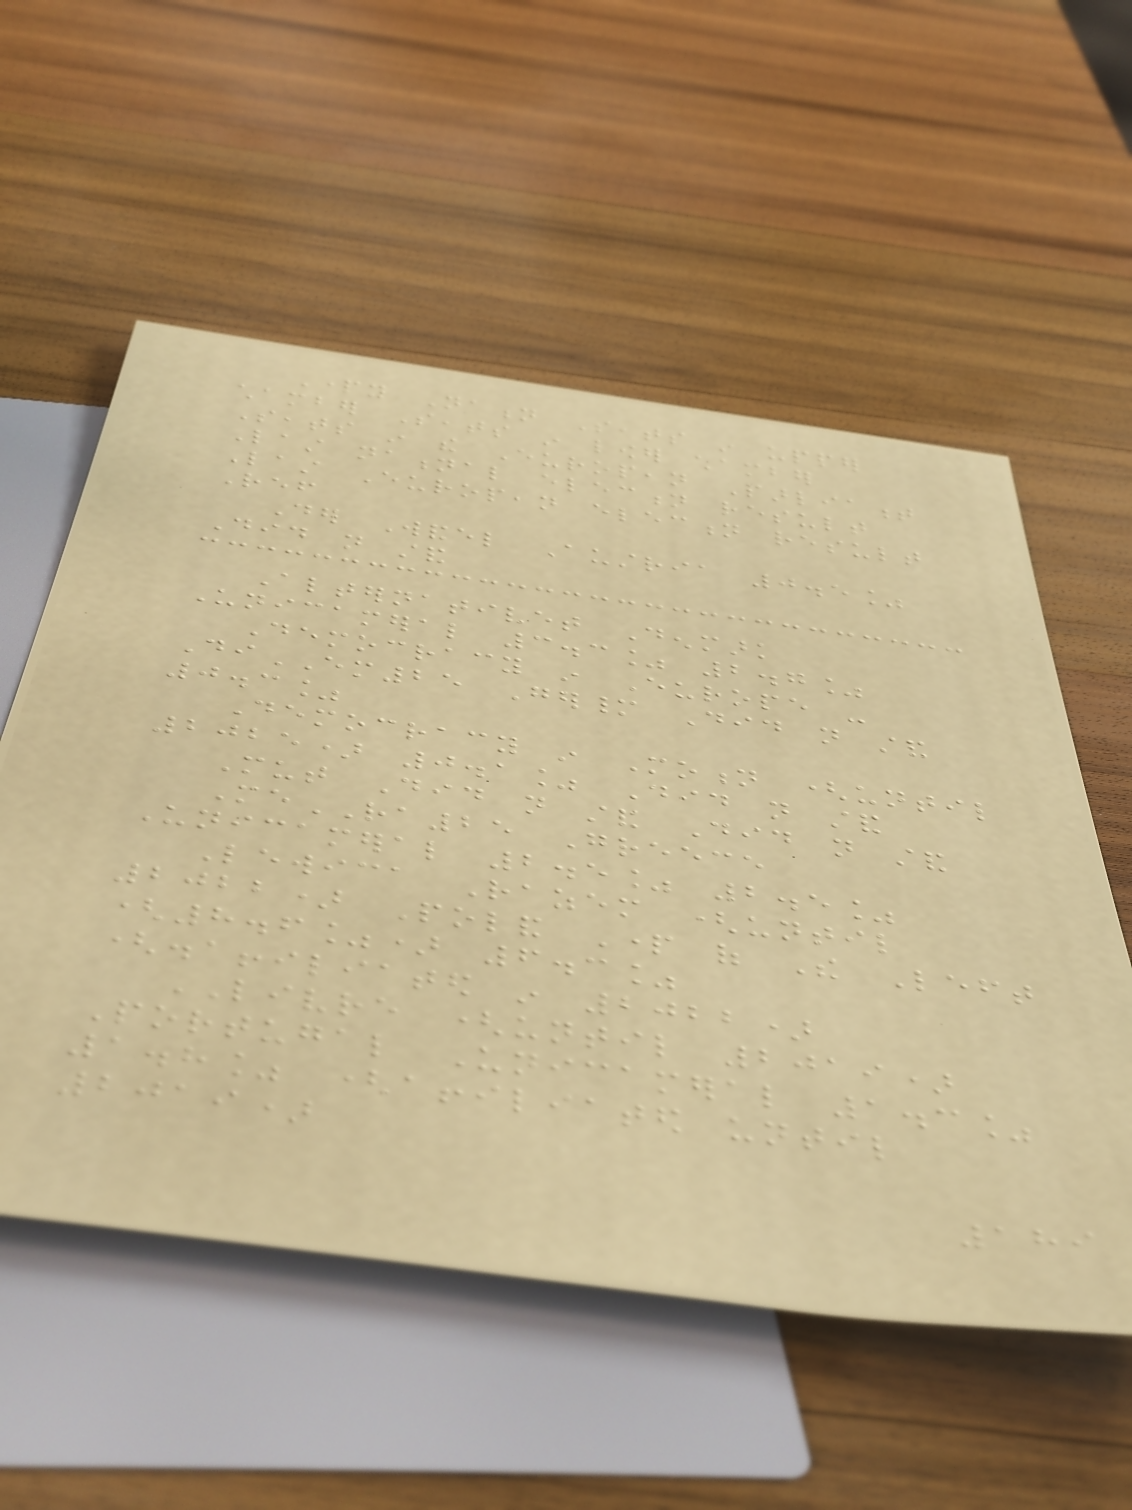Party Nation Seats in upper
chamber Seats in lower chamber
Seats in the European Parliament
Last national election result
Last European election result
Ref
Der Wandel Austria 0.5%
Did not stand
Alternativet Denmark
Unicameral 3.3% 2.7%
Democracy in Europe -
DiEM25 Germany Did not stand
0.3%
Democracy in Motion (until
2025) 0.1% Did not stand
Mut Did not stand Did not stand
MeRA25 Greece
Unicameral 2.5% 2.5%
Lewica Razem (until
2022) Poland Part of The Left
(8.6%) 6.3%
(disaffiliated in 2022)
LIVRE (until 2019)
Portugal Unicameral 1.3%
1.8% (affiliated until
2019)
189
